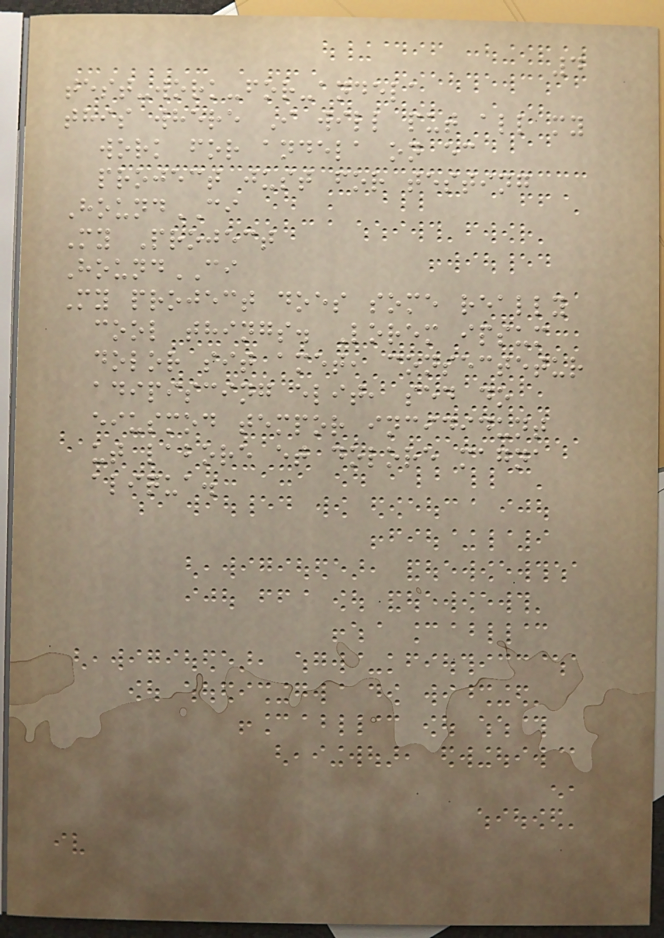4
test-work-for-andela
this where I will put all my
work for andela on ec
project just for testing
HoundCI
My Project
HoundCI
My project does some really
cool things. Lorem ipsum
dolor sit amet, consectetur
adipiscing elit, sed do
eiusmod tempor incididunt
ut labore et dolore magna
aliqua.
